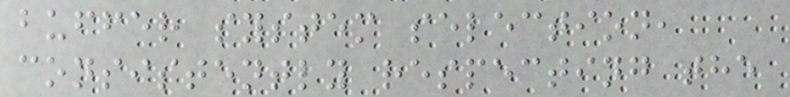buffer system selection,
consistently respecting the
